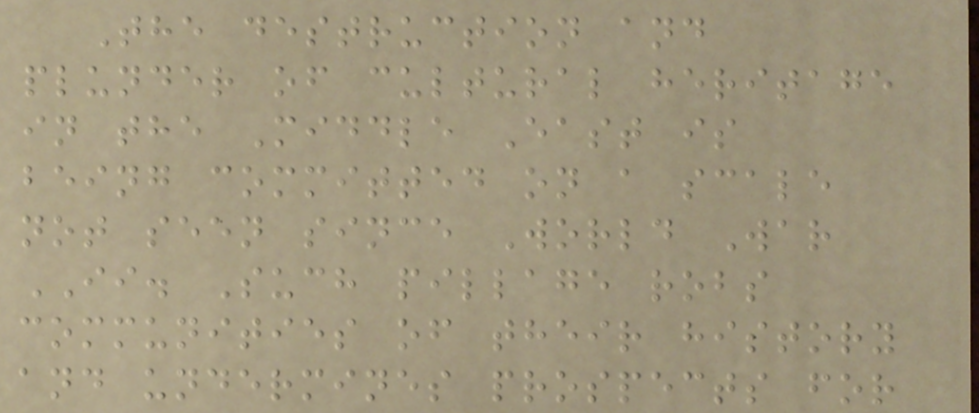The destruction and
plunder of cultural heritage
in the Middle East is
being committed on a scale
not seen since World War
II. Such pillage robs
communities of their history
and undermines prospects for
